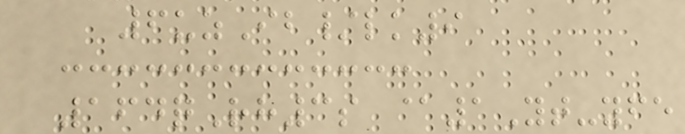6uzIb/lk9
164qRh3s @1Yt-yfe
